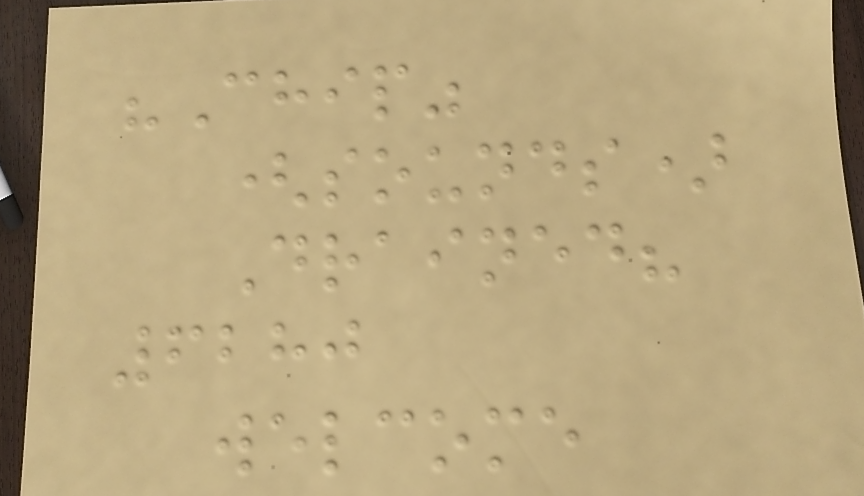"Chip"
(sounds)
Drained?
6280
welcome
